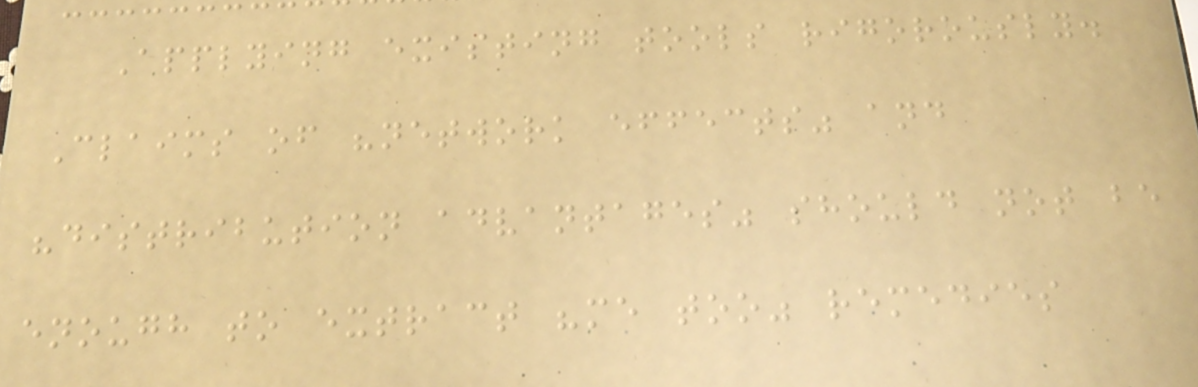Applying existing tools rigorously.
Claims of "network effects" and
"distribution advantages" should not be
enough to extract "me too" remedies
